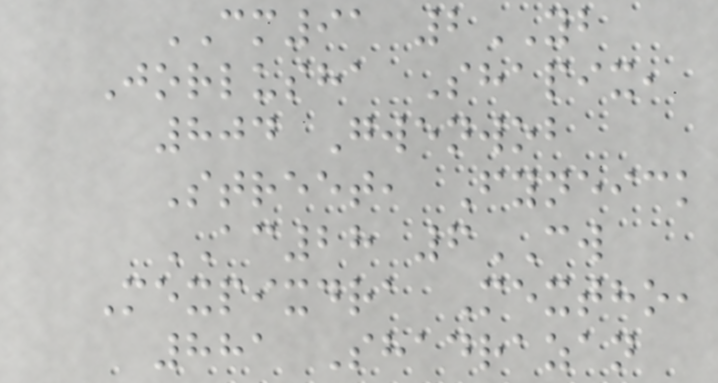CM91 2YB
Jorlusha Shapix,
804 Gwenwob
Street, Fyneick
AC28 6CW
Mexpixdra Mextho,
881 Shadrazan
